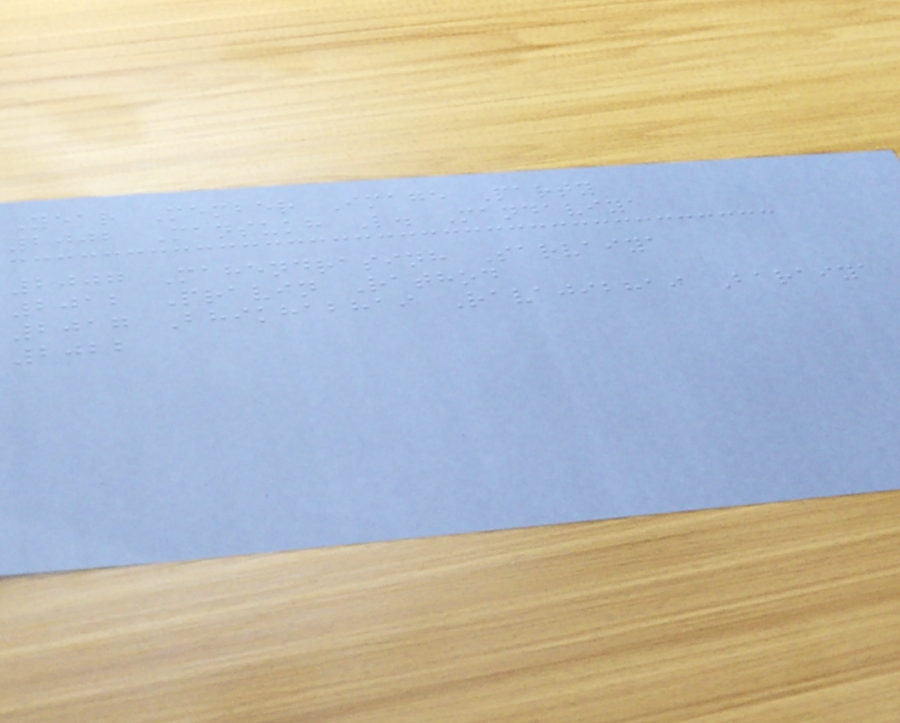Year Member Image Party
2002 Mansukh L. Mandaviya
2007 Mahendrasinh Sarvaiya
2012 Pravin Rathod
2017 Bhikhabhai Ravajibhai Baraiya
2022
